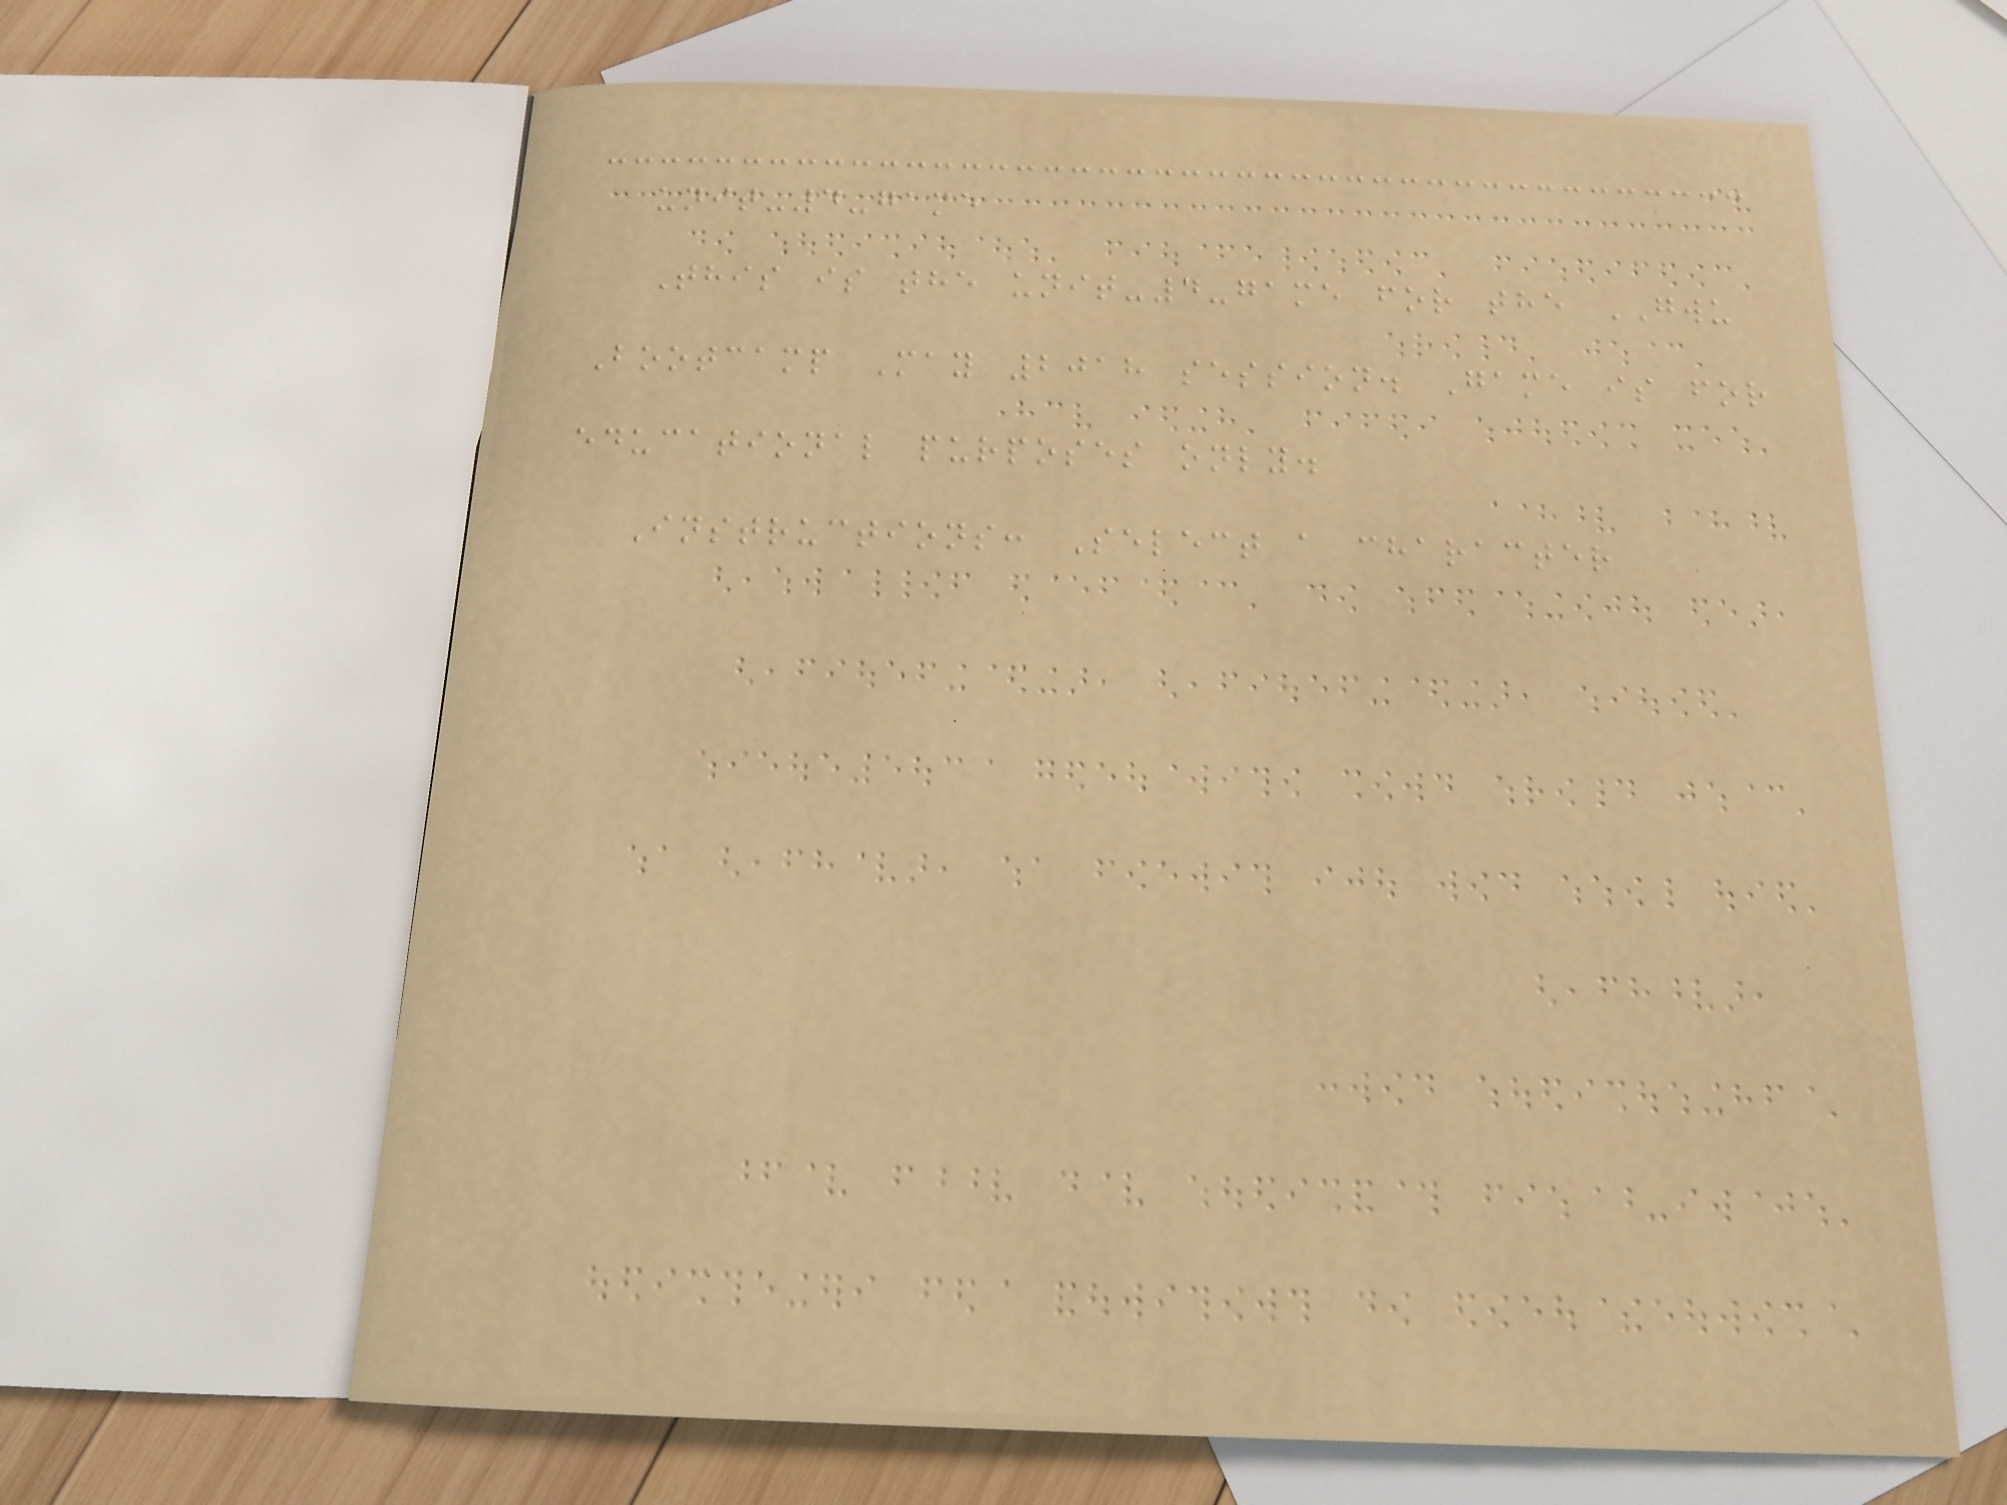unit-4-game
This is the unit-4-game for the GWU
Bootcamp May 2018 session. Game is for
educational purposes only.
Instructions: Select a character
